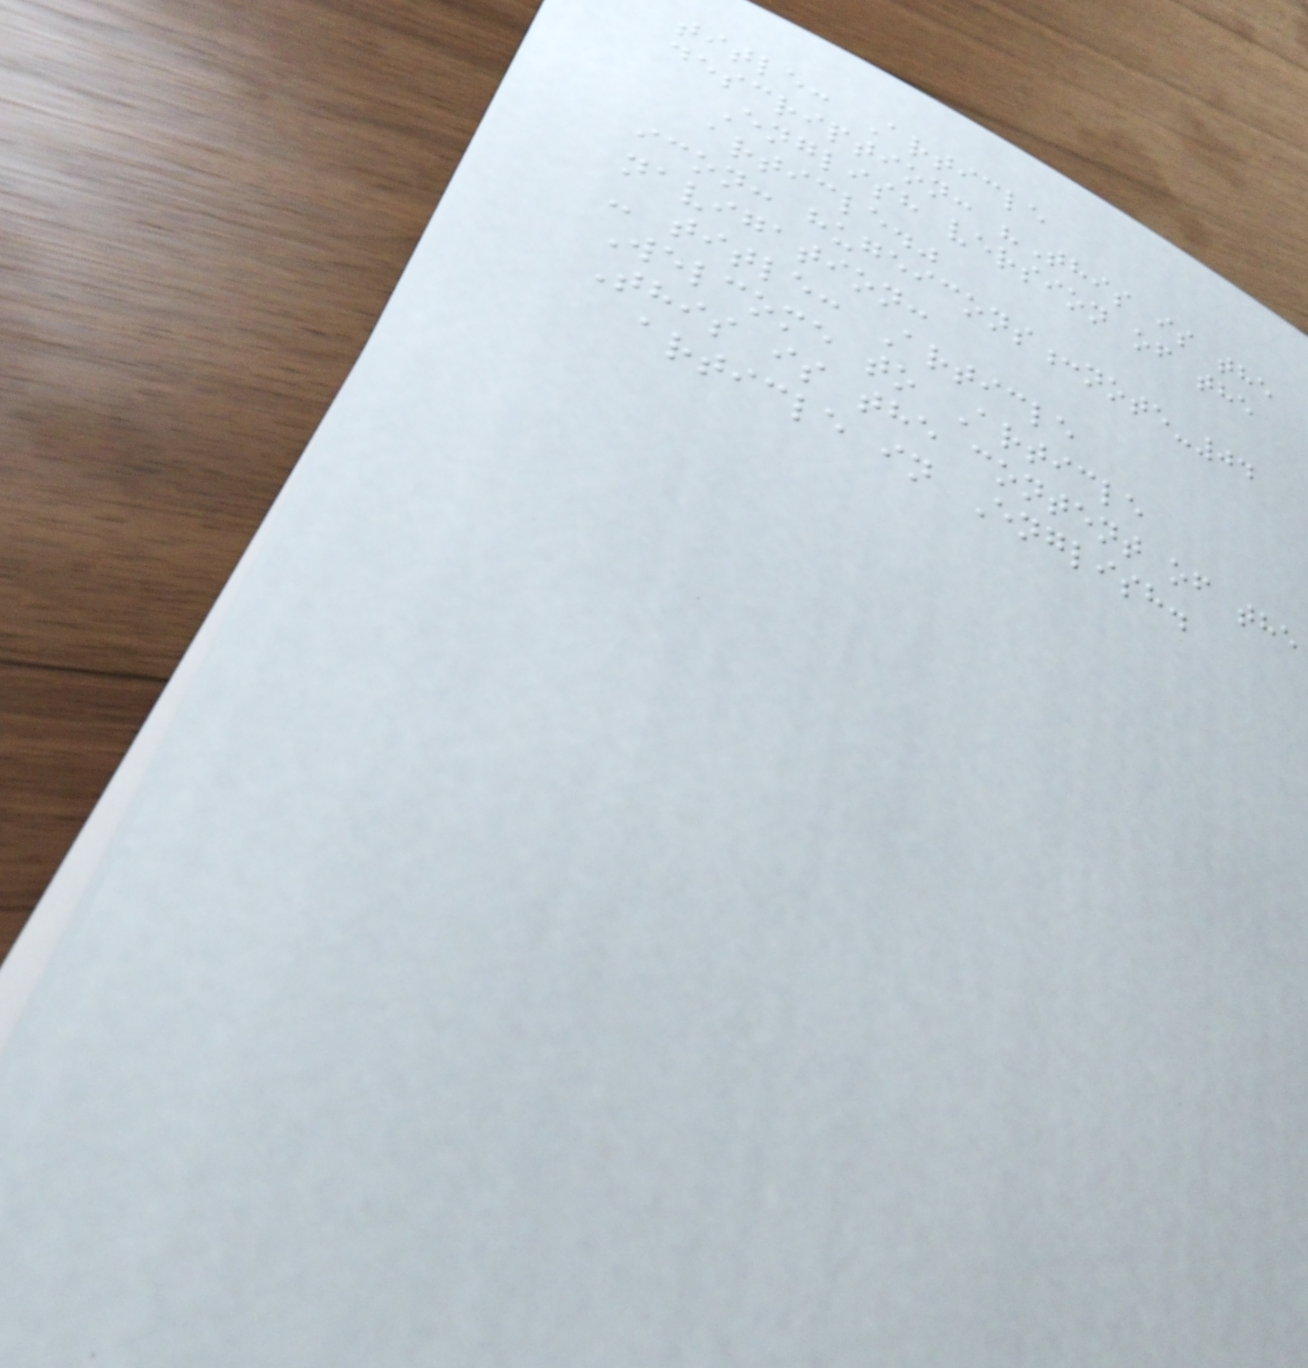title: Article
description: "This is the
English version of the
article."
icon: hugeicons:note-04
navigation:
- title: Article
Welcome to Article
This is the content of the
article in English.
